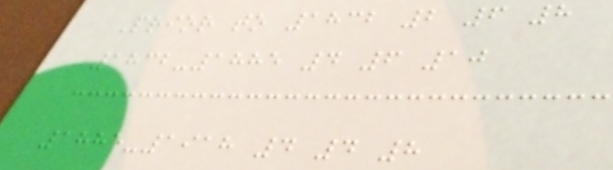Prior to 1832 2 6 8
1832-1885 4 6 10
1885-1918 4 4 8
